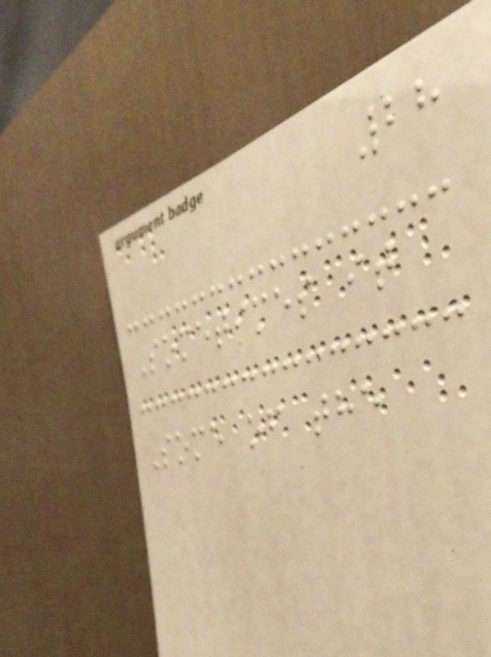28
Sometimes it
Some of the
